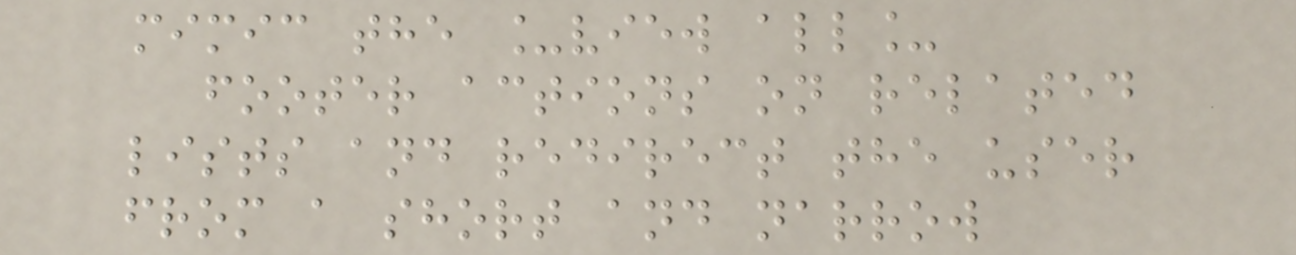mimic the _view all_
footer actions on related
lists and redirect the user
from a short and narrow
